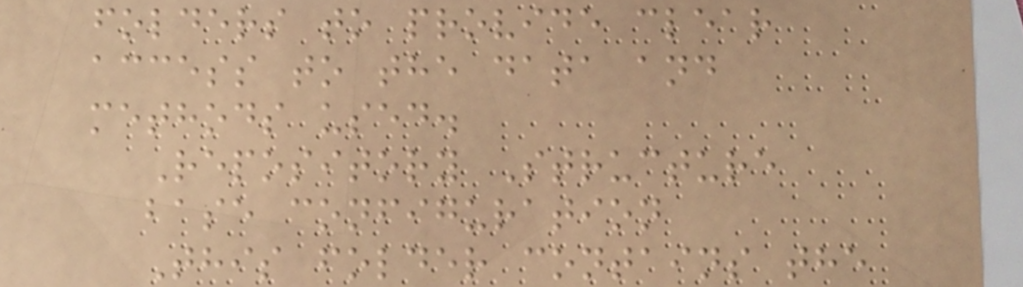folders to provide clear
access to the data and
methods used.
Repository Structure
base configuration
This folder contains the
